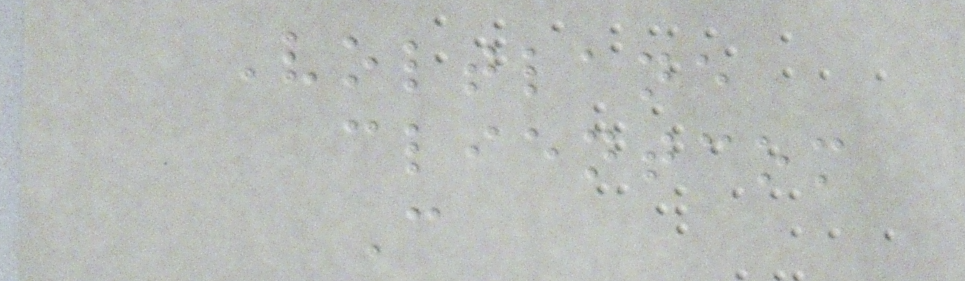Voltlane
clientcom
C
